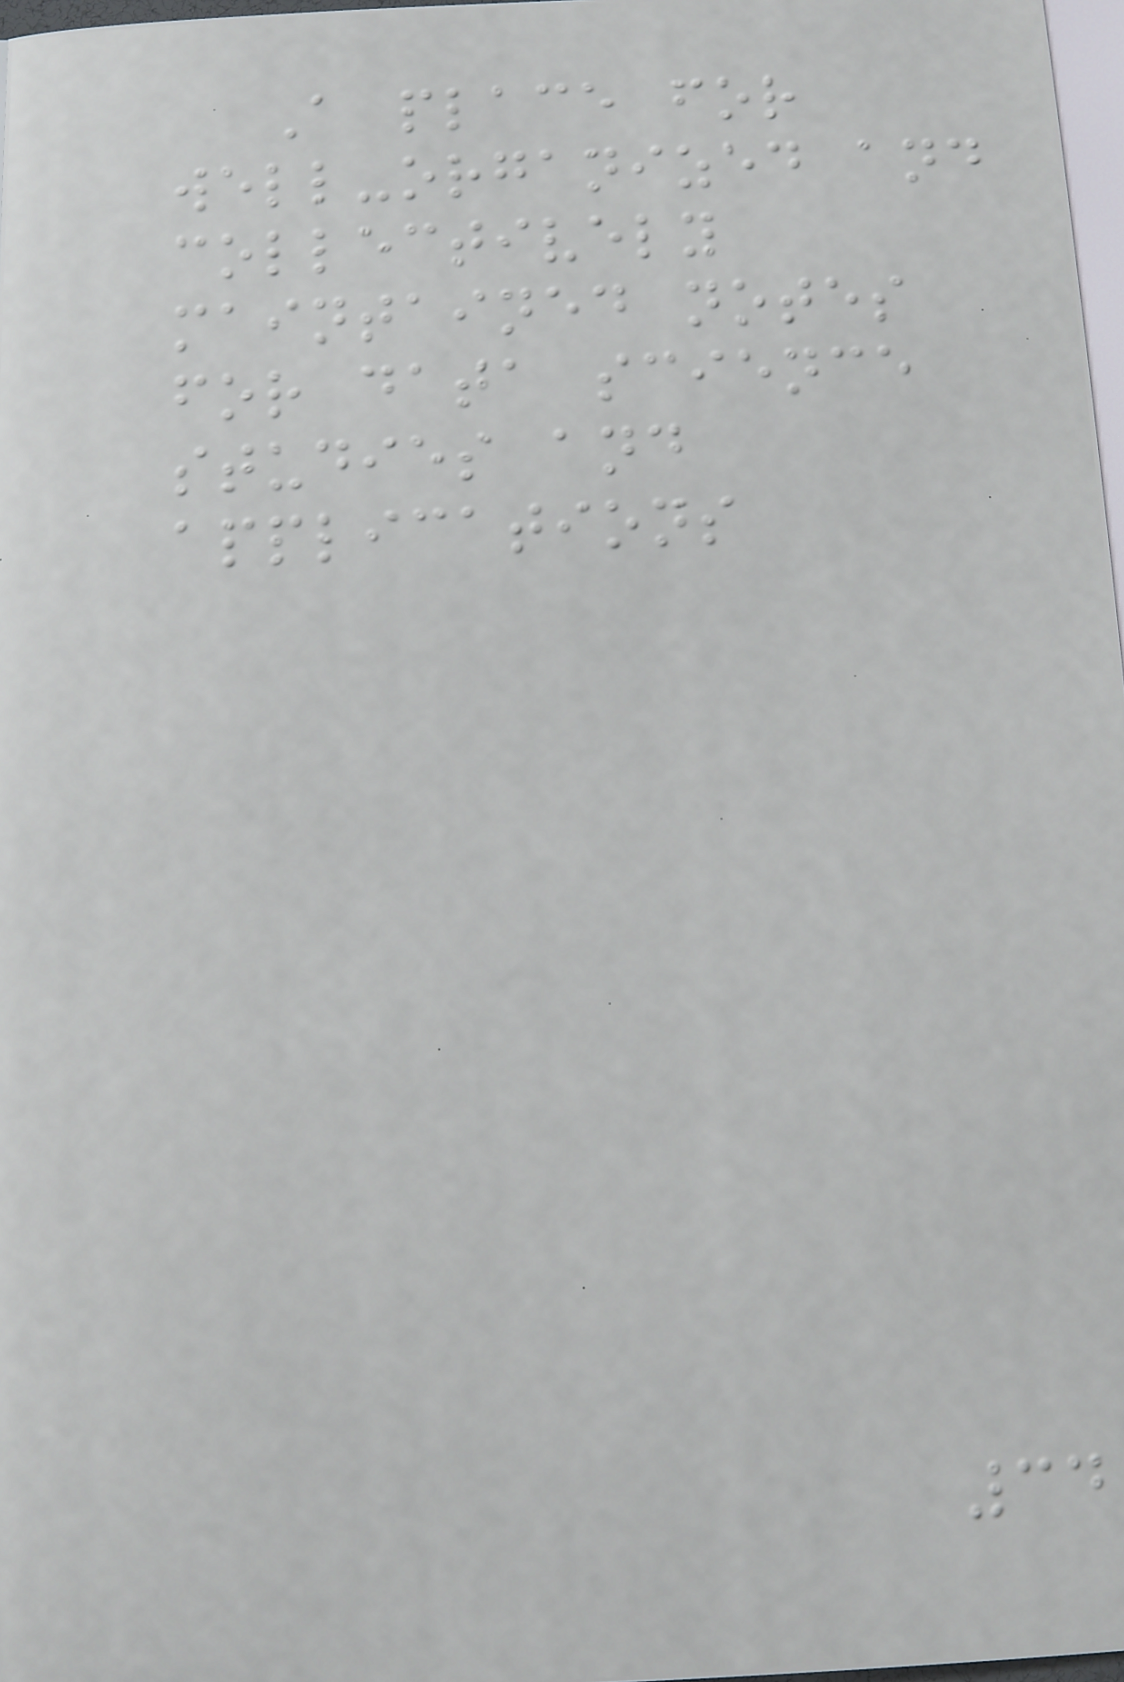A place for
well-organized and
collectively
maintained notes
for data science
studies and
applications
34
